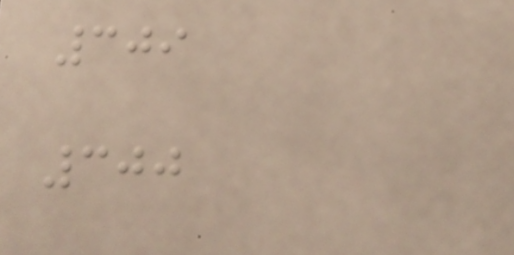309
300
